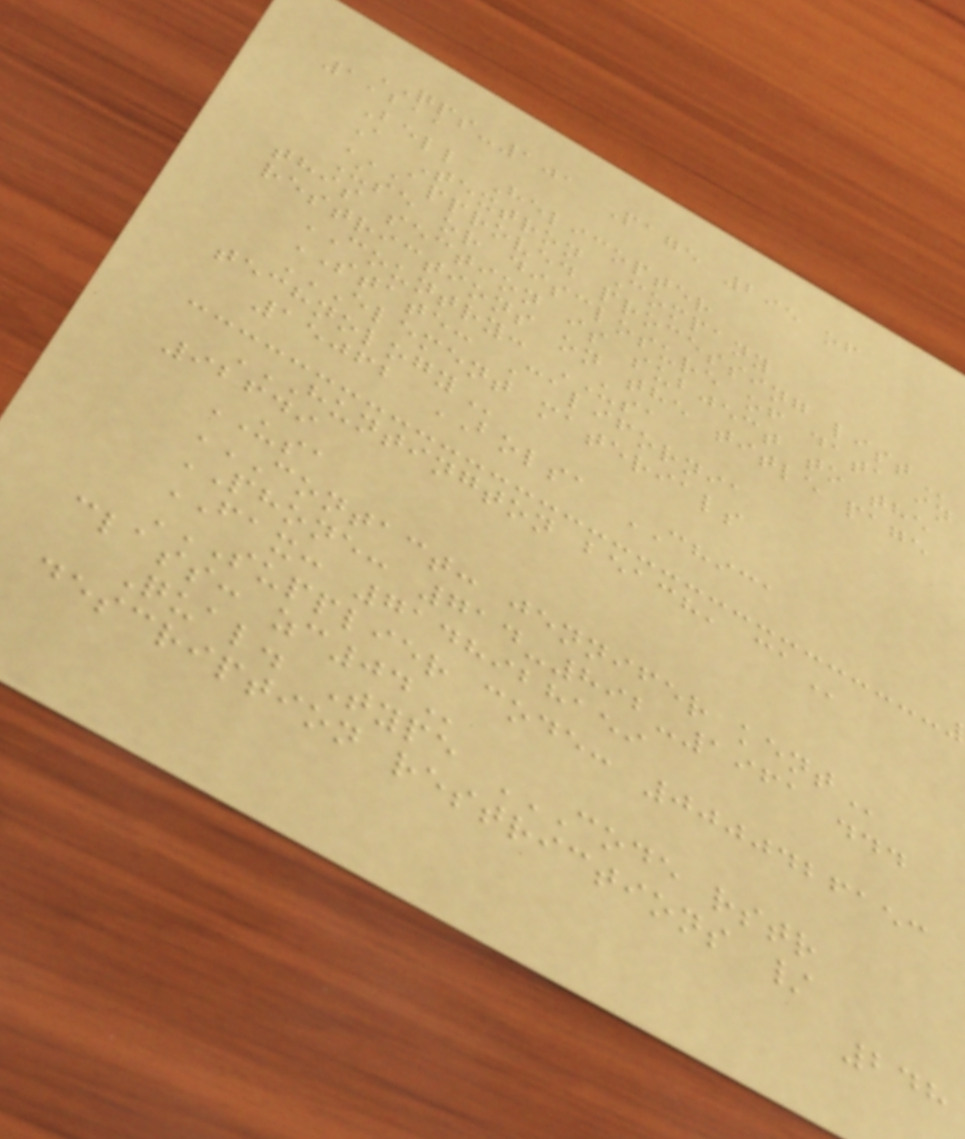QPS-101 Page 295 of
1,211
Bell Helicopter
A Textron Company
APPROVED PROCESSING LIST
Use or disclosure of data in
this section is subject to the
restrictions on the title page
COUNTRY: USA
STATE: California
ELEMENT MATERIALS
TECHNOLOGY
15062 BOLSA CHICA
HUNTINGTON BEACH, CA
92649
USA
CONTACT: JENNIFER KENT
PHONE: 714-892-1961 ...
FAX: 7148928159
SUPPLIER CODE: 0000426153
CLASS: ZC04
Qual. Type CODE RSTR
DESCRIPTION RESTRICTIONS /
248
